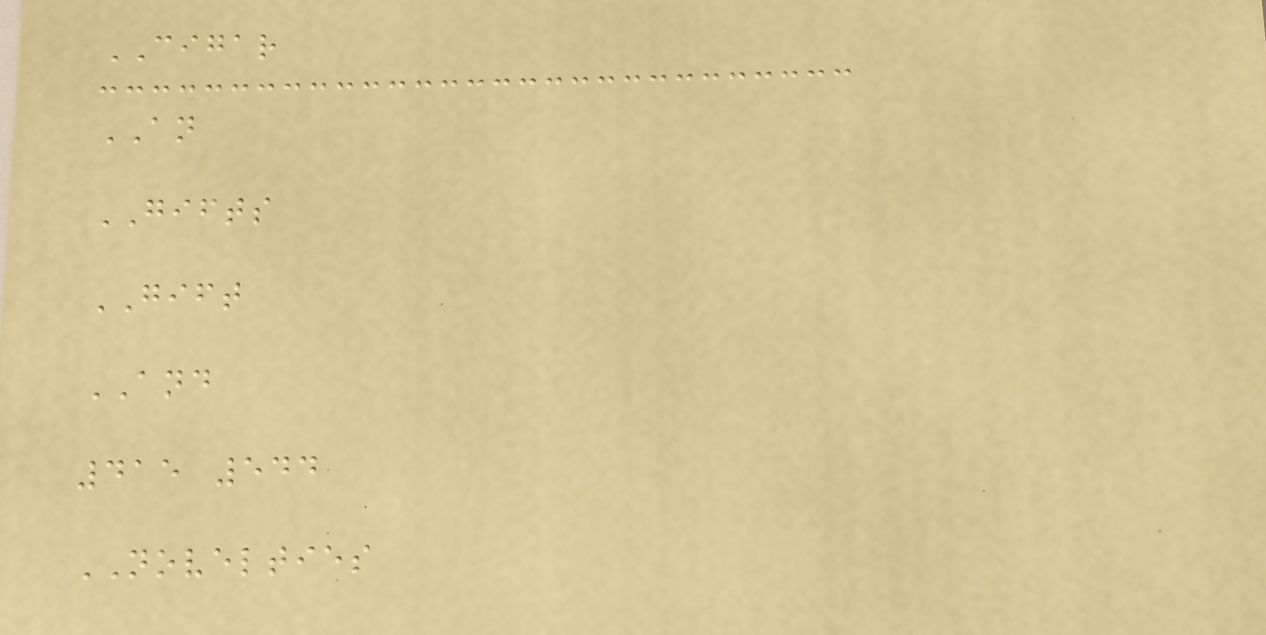CIGAR
AN
GIFTS
GIFT
AND
415 544
NOVELTIES
